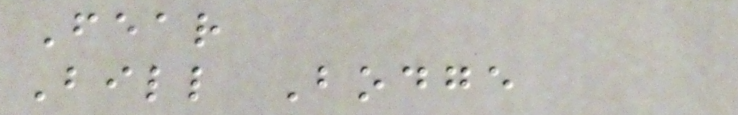Fear
Bill Bodge
